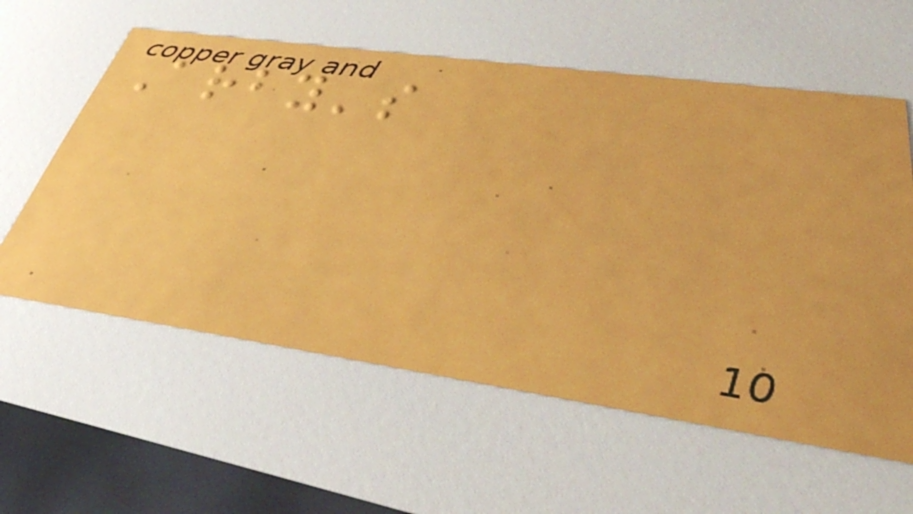Arby's
